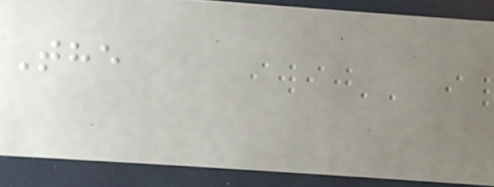The
